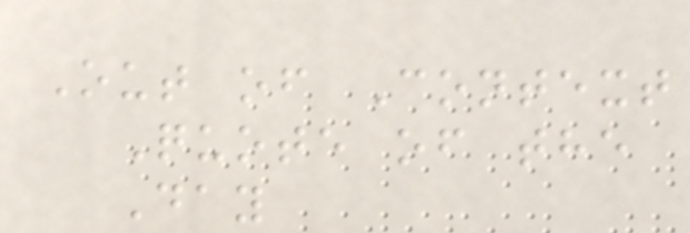Out of Context
Quote of the
Day
